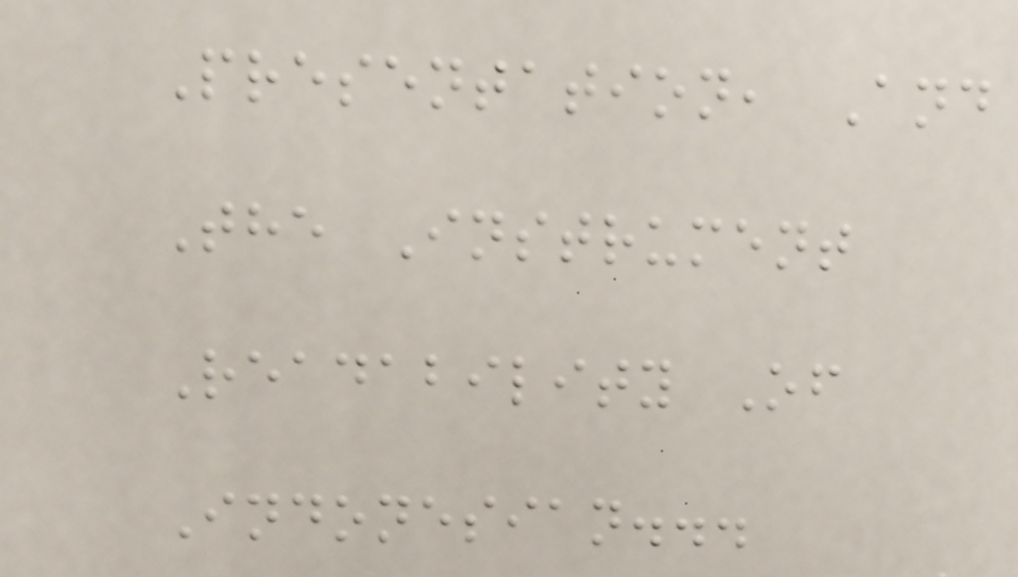Presentation, And
The Instrument
Readability Of
Indonesian...
